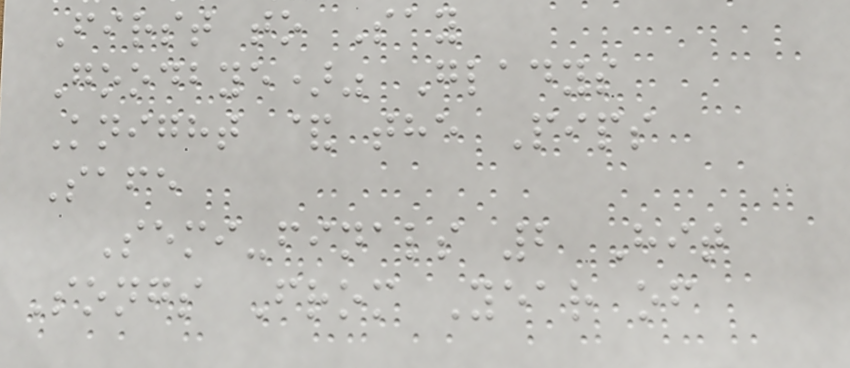First to Say
Goodbye)" Gladys
Knight & the Pips
Safe
Semi-finals 2 Hit
Songs From Year of
